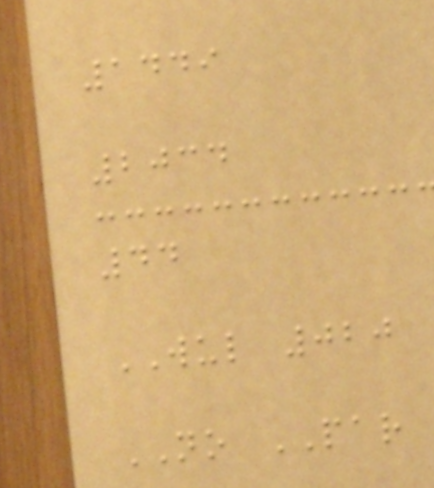1449
2034
44
WUL 020
NO PAR
